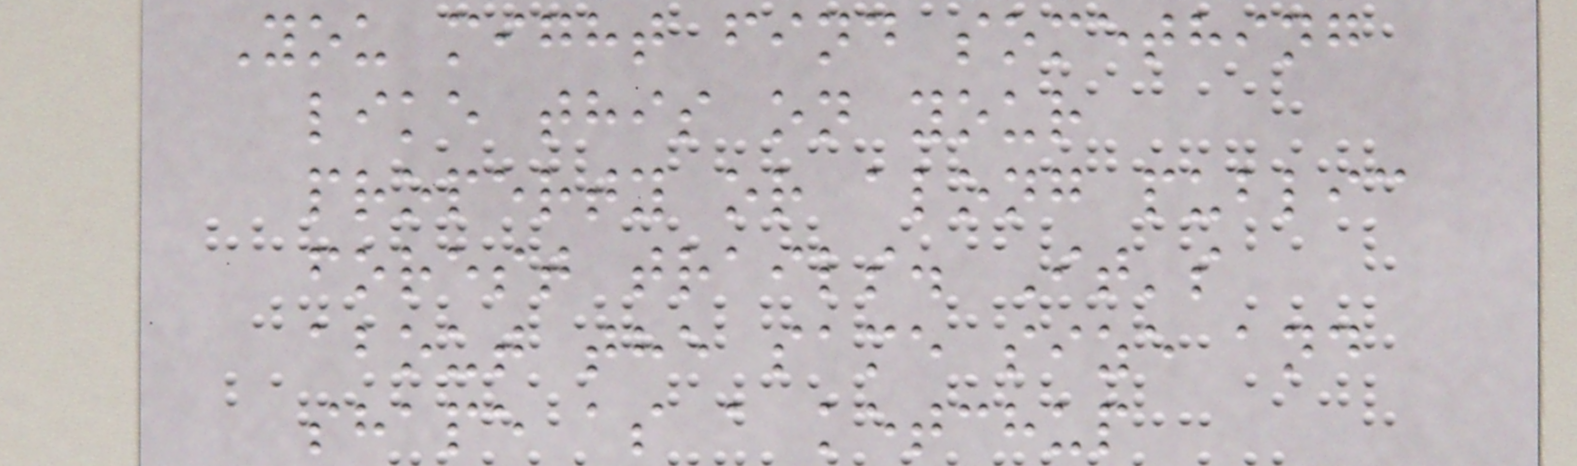You might find something
like this on your
property or along public
forest trails. It's
about the same size and
shape as a ketchup
